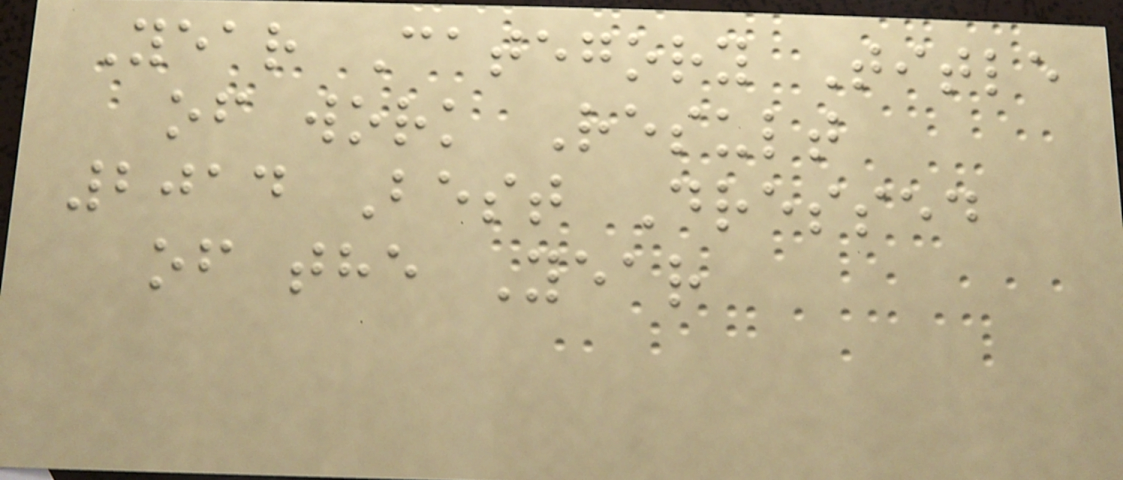Year Category Title
of work Result
2014 Best Dressed
of the Year
